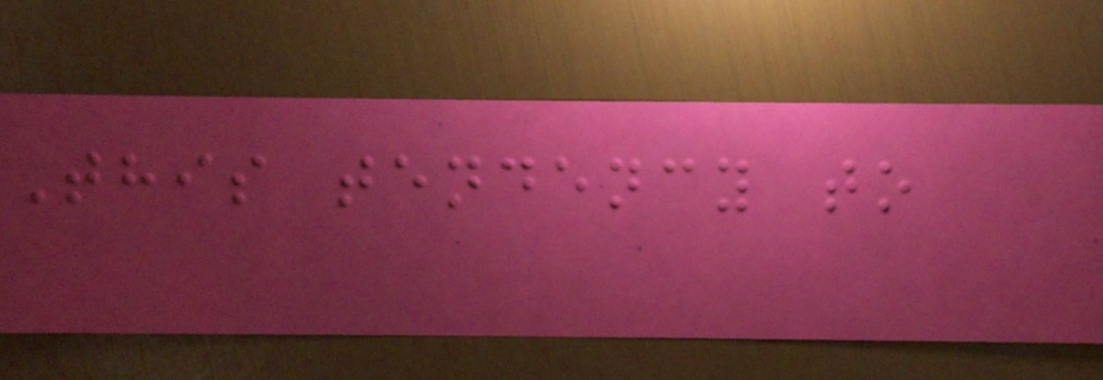This tendency to
